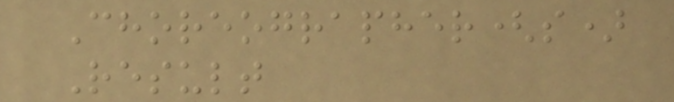Choreographer(s)
Result
